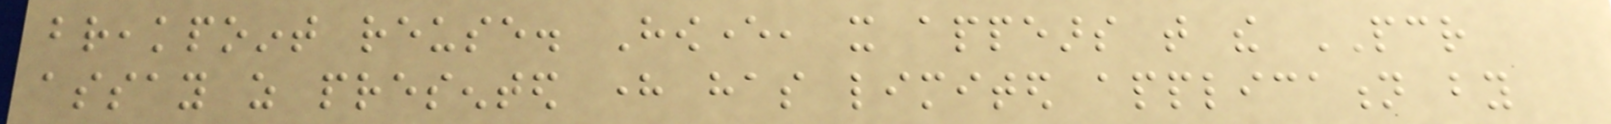breakpoint reuse. However, it appears that the PCR
assay as presented here has limited application by
